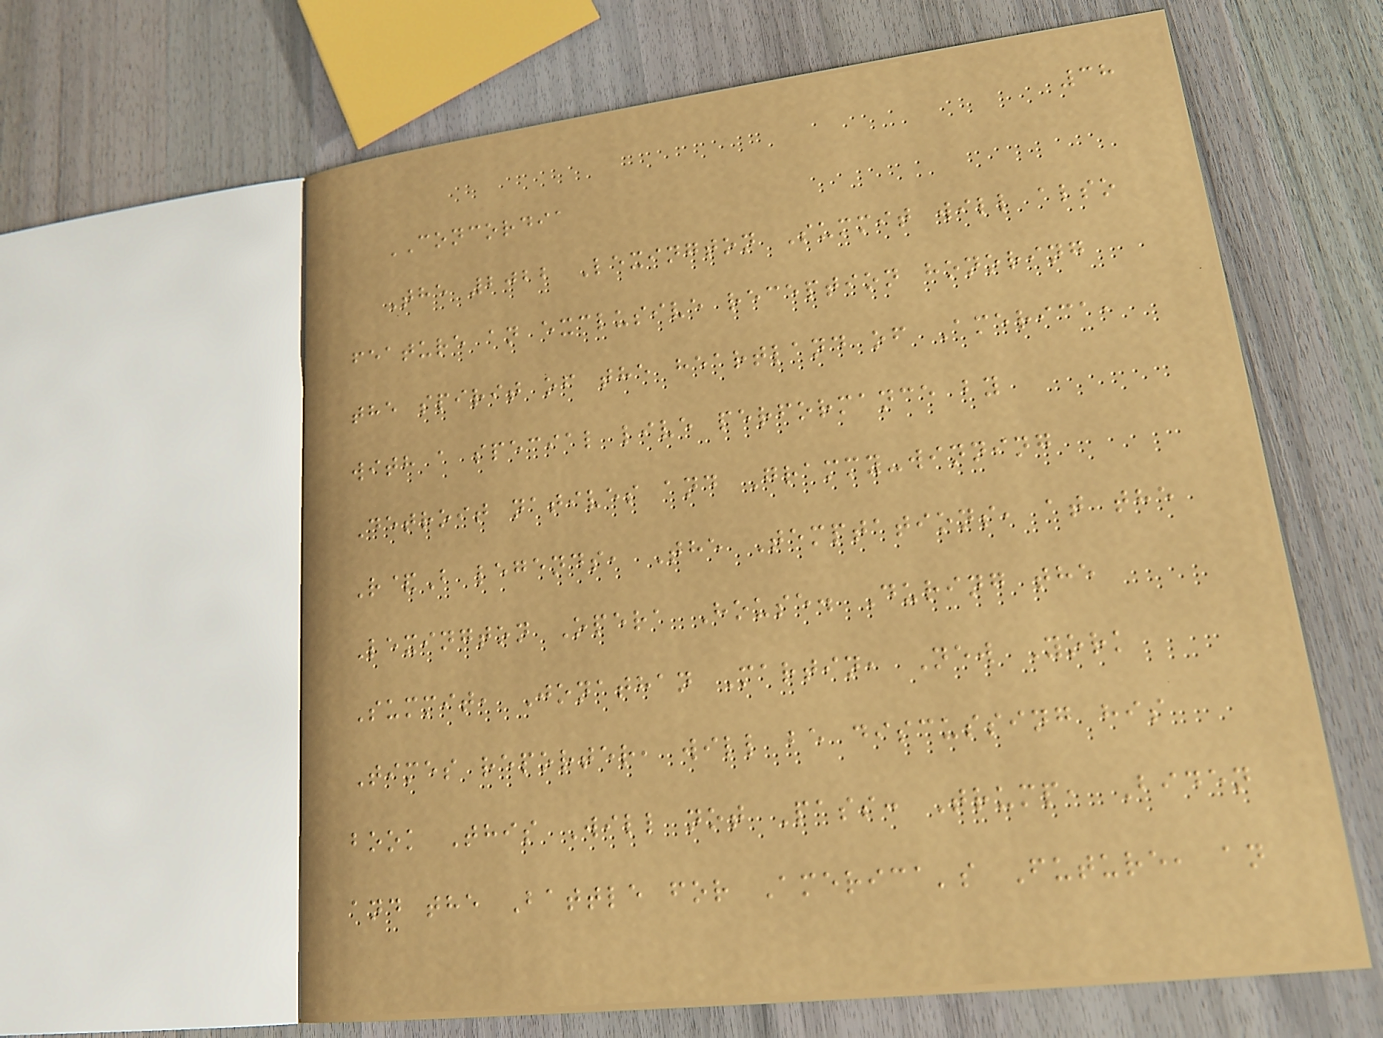38
CONCORDIA
The 2022 Lexington Summit will also
feature an exclusive reception honoring
the spirit of the heartland of America,
with a special live performance by
Detroit natives and Grammy-winning
R&B legends, The Temptations, at the
Lexington Opera House. During the
Summit, Jonathan Martin, New York
Times reporter, will be discussing his
book This Will not Pass: Trump, Biden
and the Battle for America's Future, an
